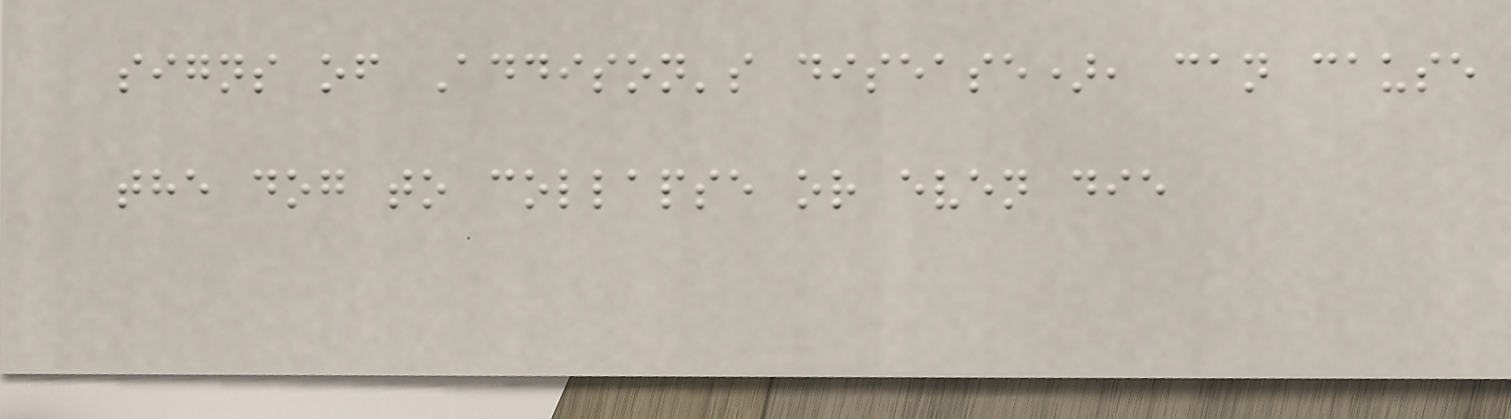signs of Addison's disease), can cause
the dog to collapse or even die
